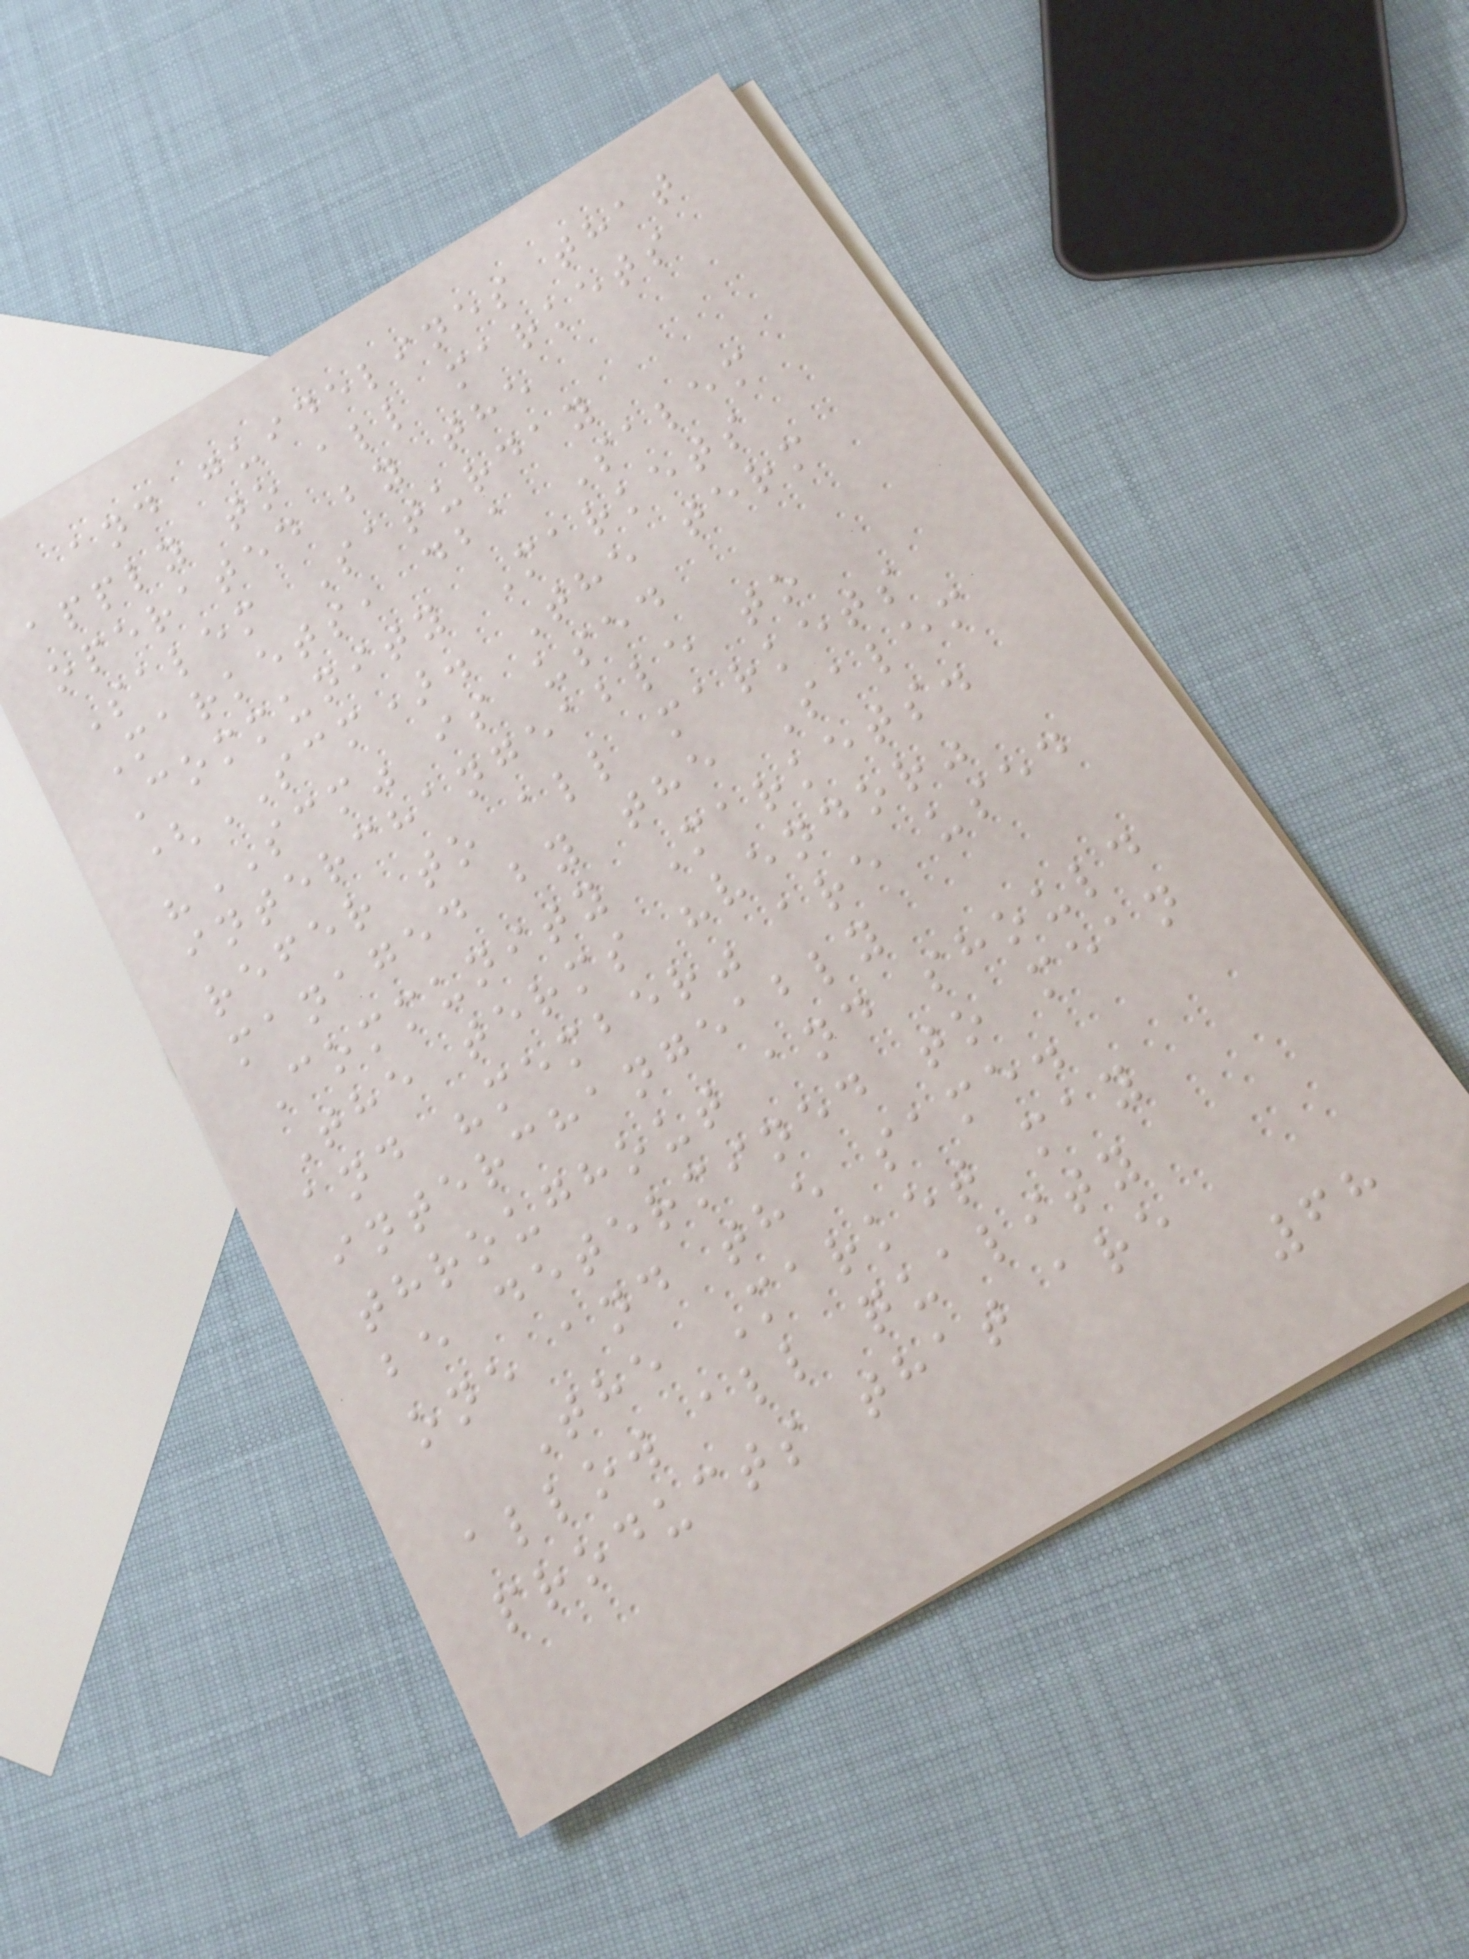and guidelines that
apply to all markets
operated by the
Salem Saturday
Markets, dba Salem
Community Markets
(SCM). The term
"SCM" is used
interchangeable to
refer to all markets
managed by the Salem
Community Markets.
The terms "vendor"
and "member" are used
interchangeably
throughout and should
be determined to mean
one and the same.
The Market may
allow all quality
products that are
68
